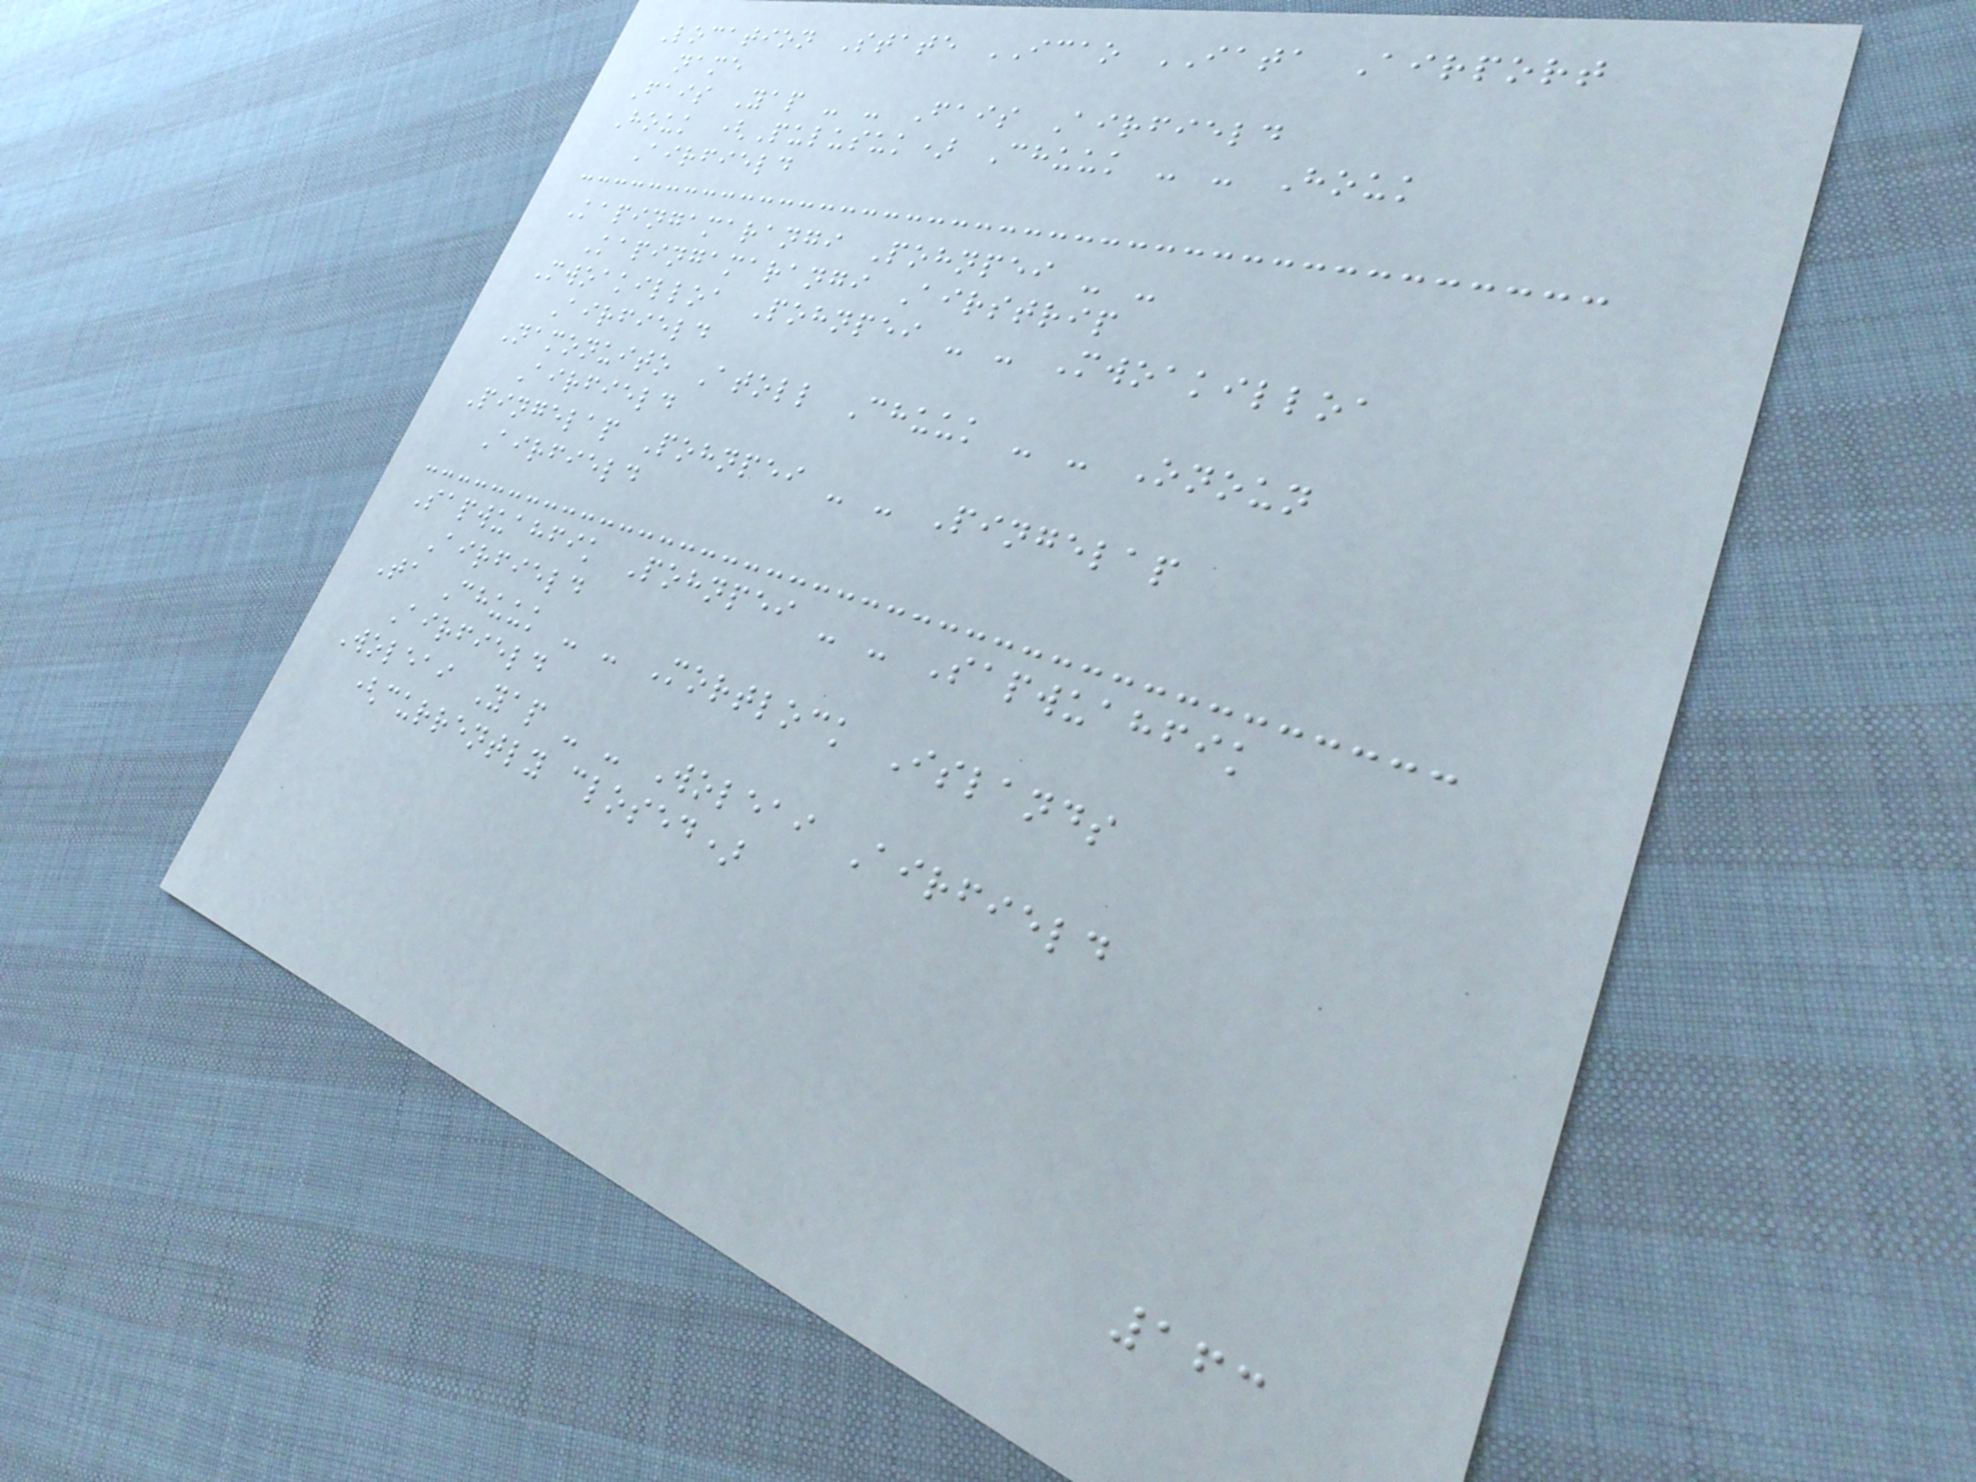Location State ICAO IATA Airport
name
Fais Yap - - Fais Airfield
Houk (Pulusuk) Chuuk - - Houk
Airfield
Kapingamarangi Pohnpei - -
Kapingamarangi Airstrip
Mwoakilloa Pohnpei - - Mwoakilloa
Airfield
Namonuito Atoll Chuuk - - Onoun
Airfield
Pingelap Pohnpei - - Pingelap
Airfield
Sapwuahfik Pohnpei - - Sapwuahfik
Airfield
Ta Chuuk - - Mortlock Islands
Airfield
Woleai Yap - - Woleai Airfield
(currently closed)
163
